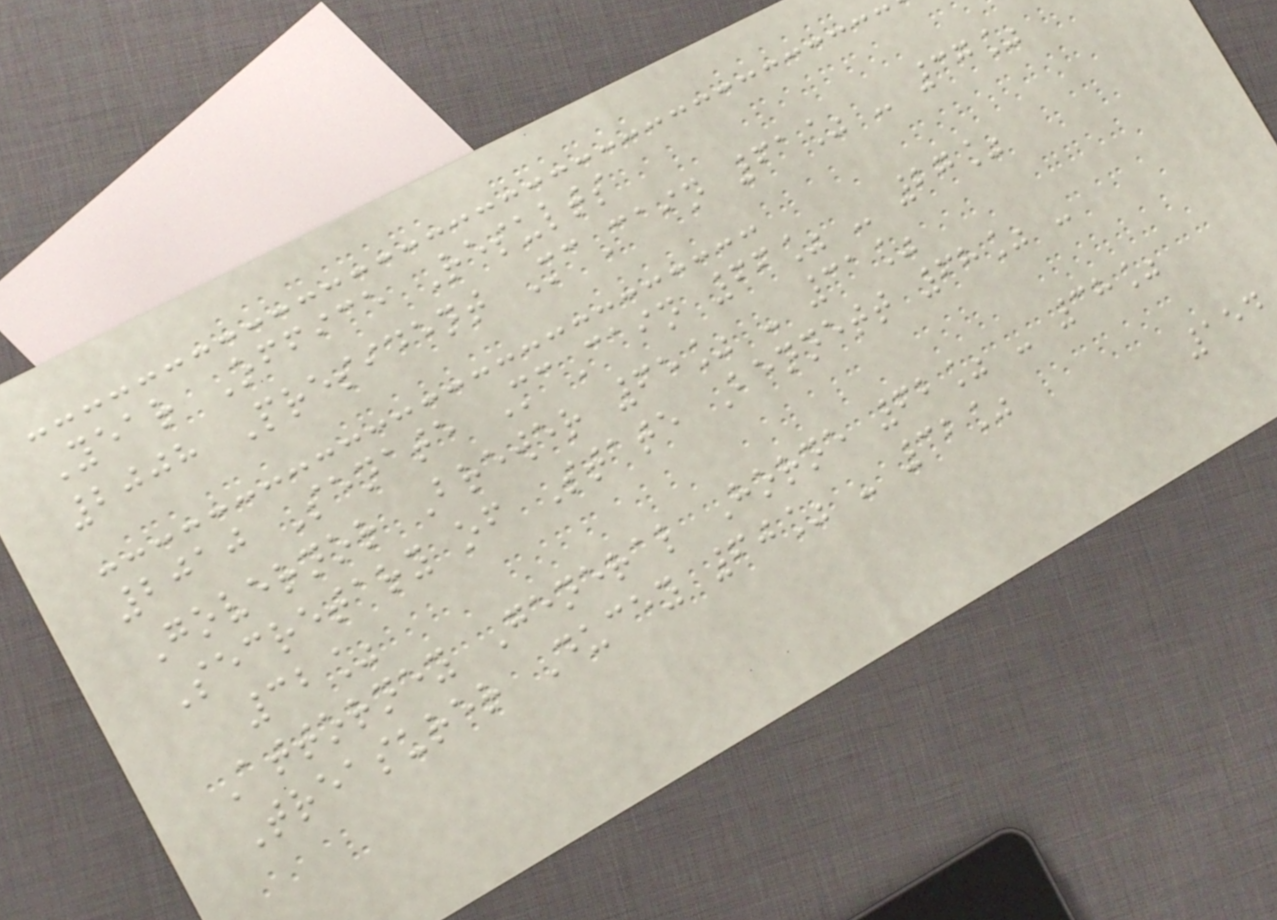Year Office Results
2008 President McCain 61% - 37%
2010 Senate McCain 66% - 27%
Governor Brewer 65% - 31%
Secretary of State Bennett 68% -
32%
Attorney General Horne 62% - 38%
Treasurer Ducey 60% - 32%
154
